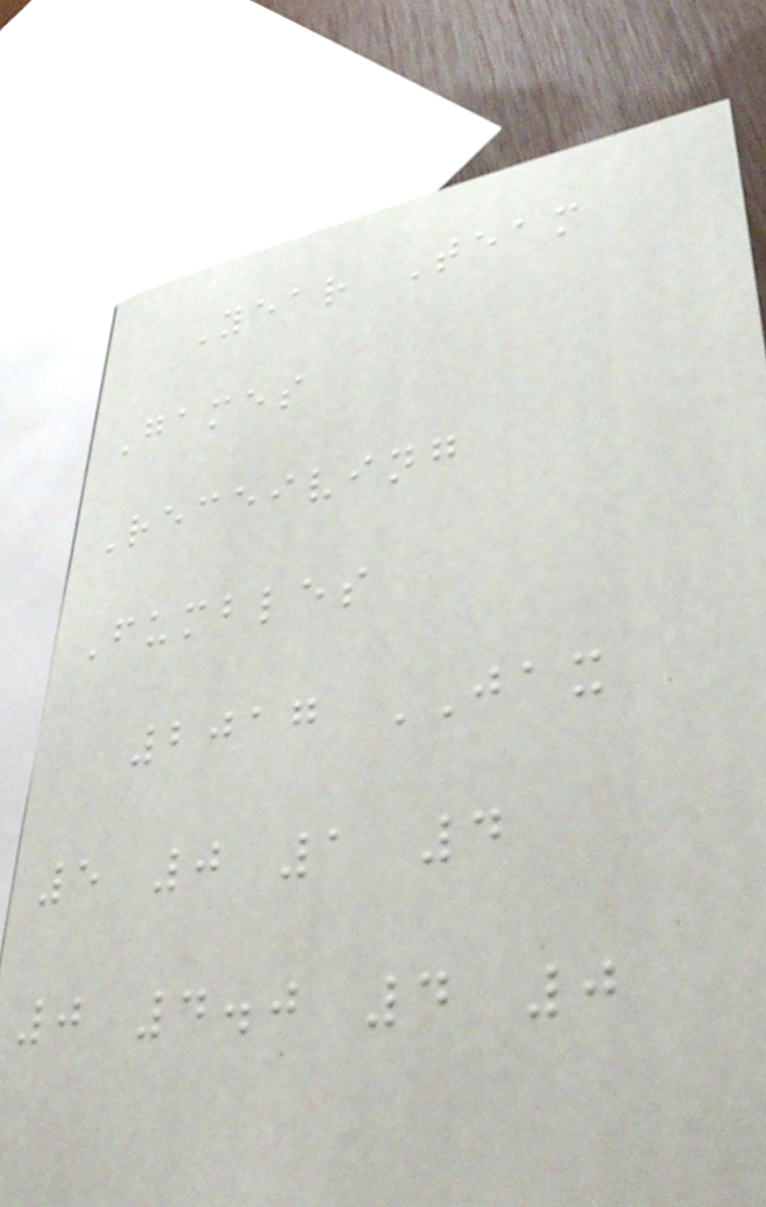Year Team
Games
Receiving
Fumbles
2017 JAX
5 0 1 4
0 4.0 4 0
